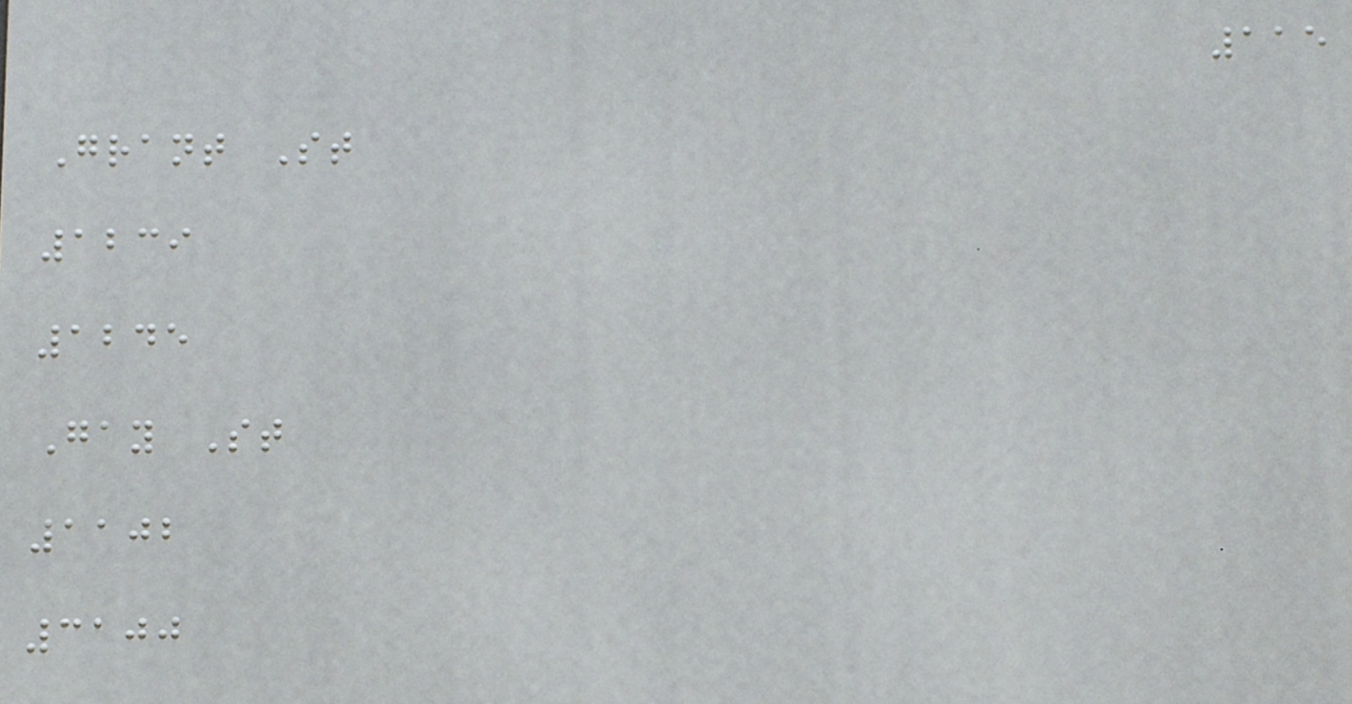115
Grant St
1239
1245
Gay St
1102
3100
